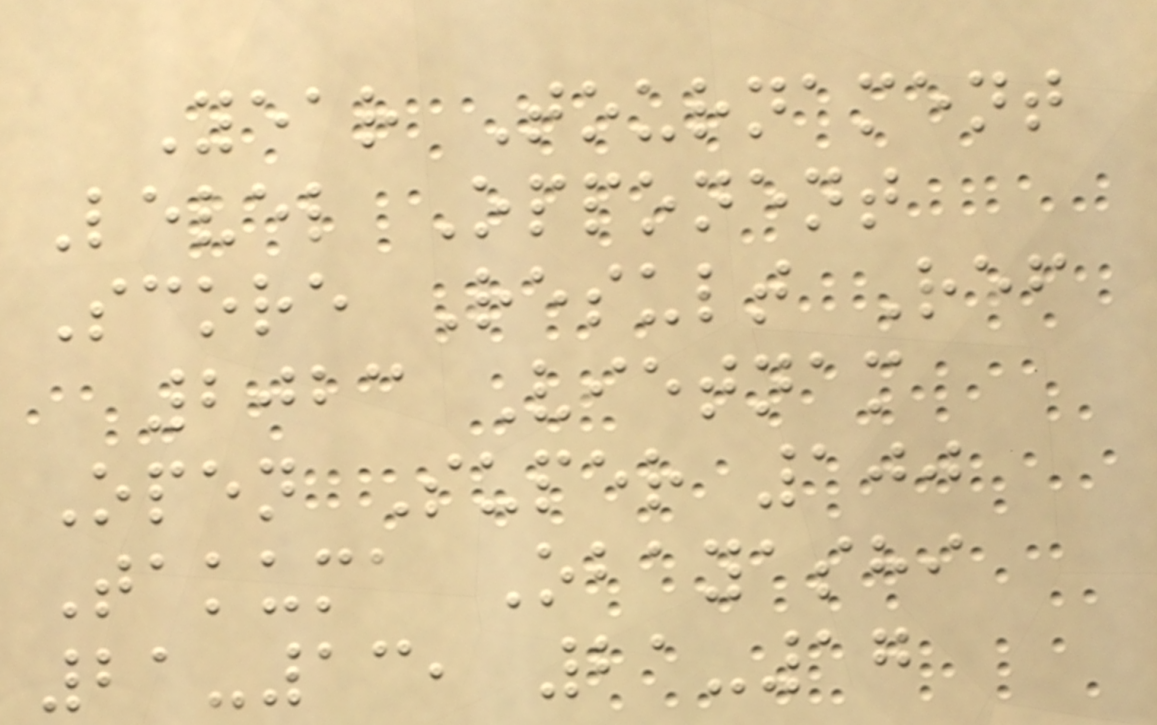Year Tournament
Level Opponent
Score Result Ref
2023 Vietnam
Open Super 100
Takuma Obayashi
21-13, 21-17
